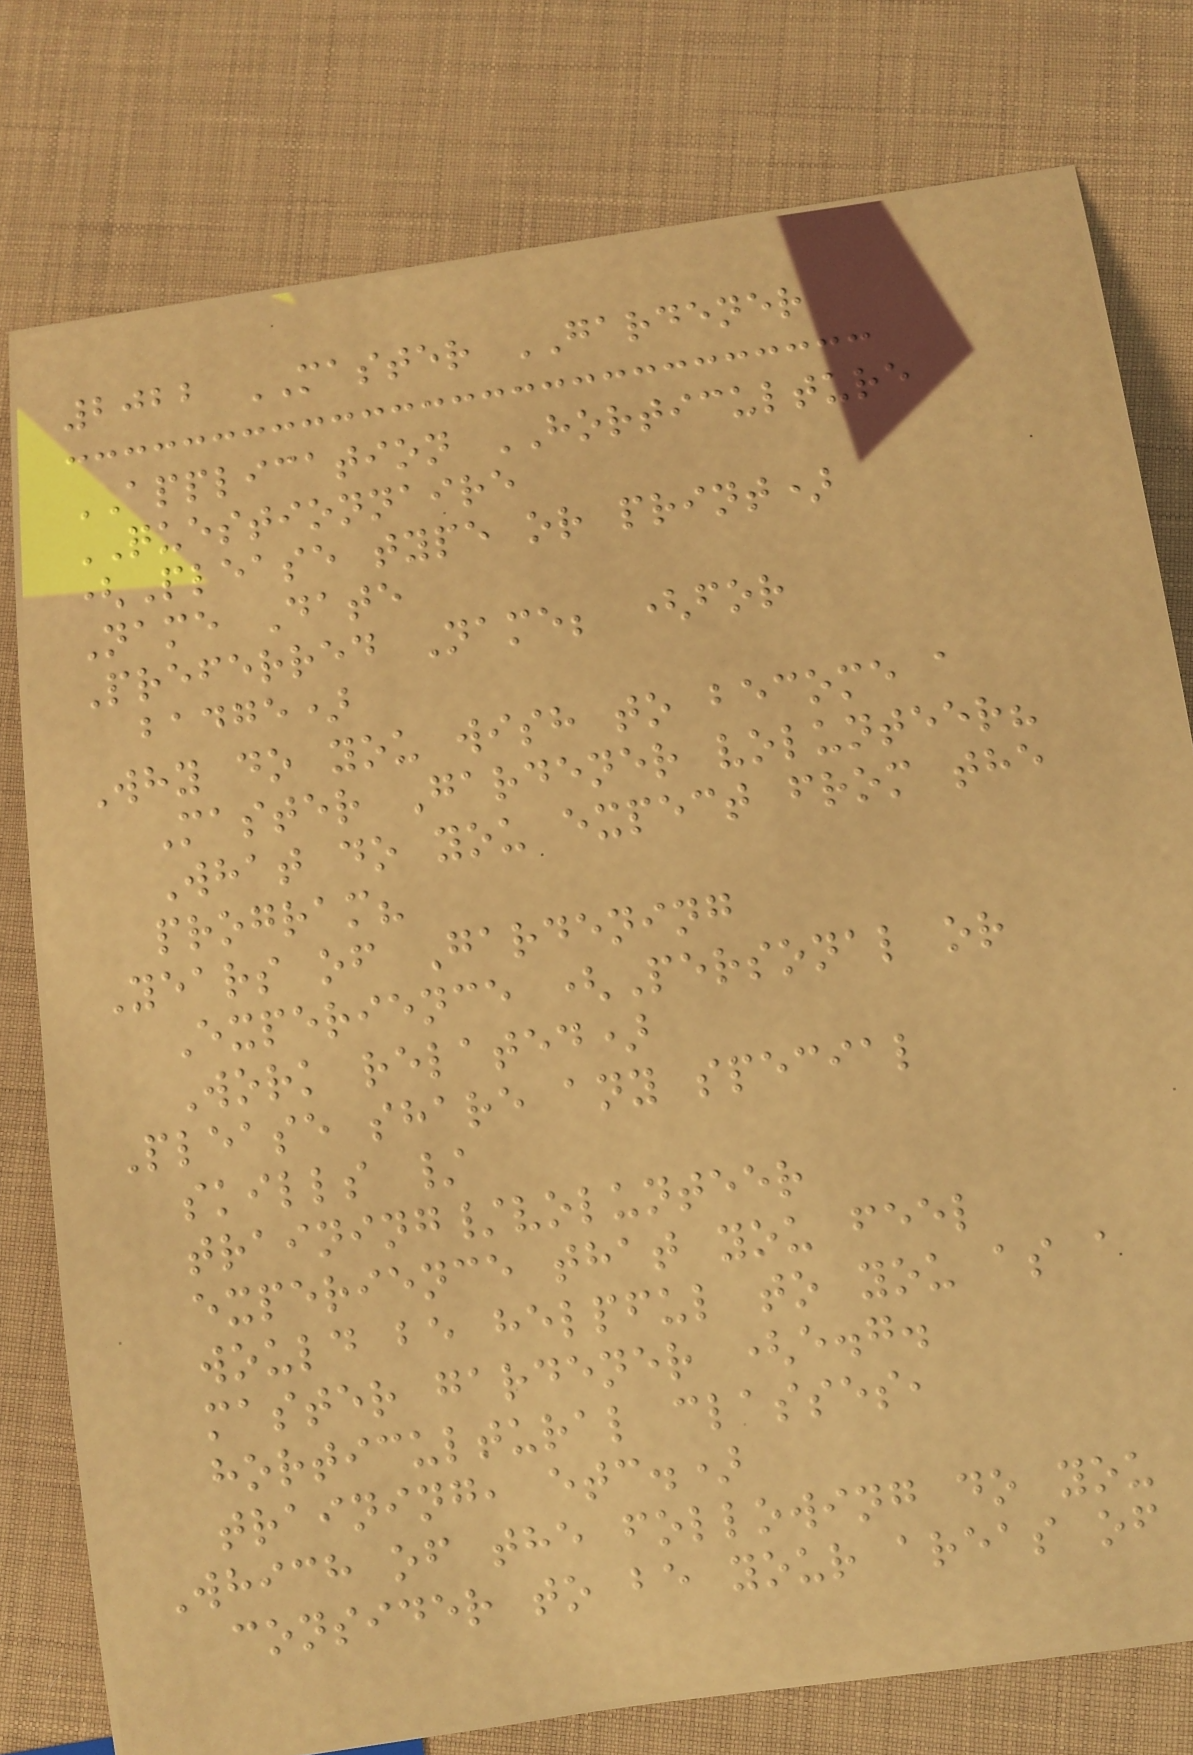2022 MASTER GARDENER
APPLICATION HORTICULTURE
QUESTIONNAIRE
(Please type or print)
Name Date
Preferred Name; (for
badge)
Why do you wish to become a
Master Gardener volunteer?
What do you expect from the
program?
Years of Gardening
Experience (Personal or
Work related)
Please share any special
skills /
training/volunteer
experience that you feel
would be helpful to you as a
master gardener (e.g.
horticultural classes,
training, etc.)
Which of the following do you
consider to be your areas of
